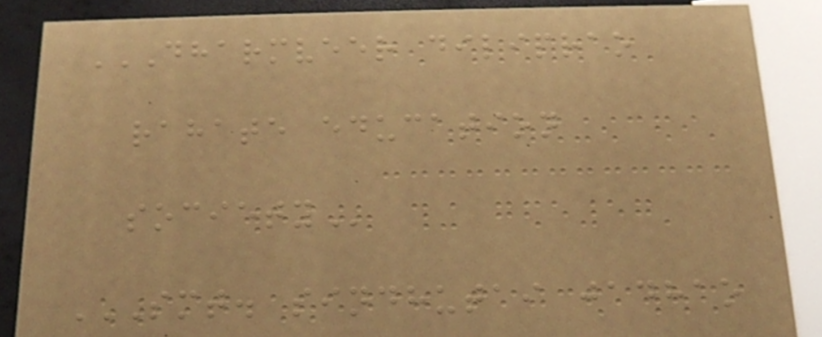DHARMVEER DILIPRAO
RAHATE EDUCATION
SOCIETY
SMT. SINDHUTAI JADHAO
